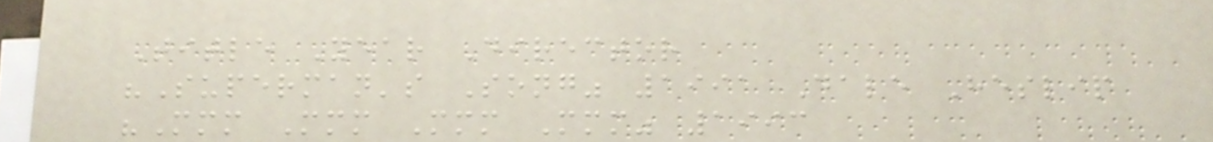Title Year Director
"Superman's Song" 1991 Dale Heslip
"Mmm Mmm Mmm Mmm" 1993
